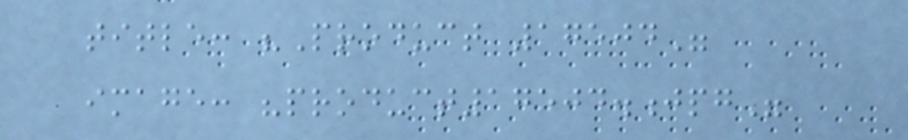title: "Product 17504"
image: "product17504.jpg"
